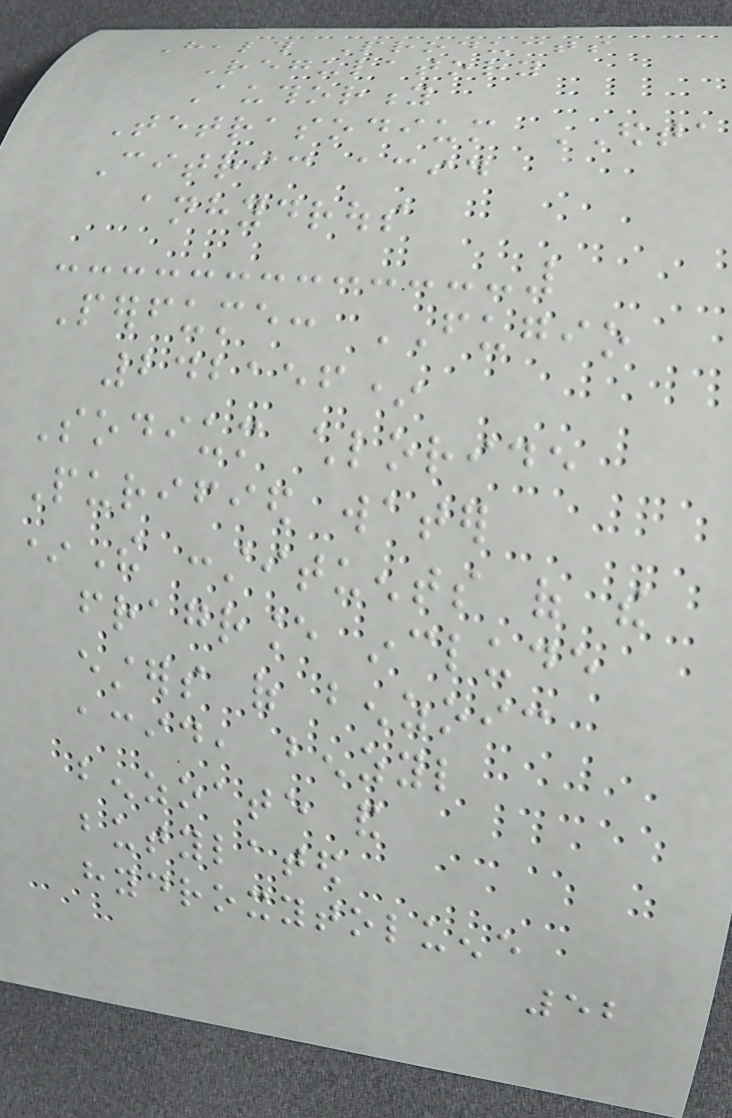Health Products
Regulatory
Authority
Tetrasodium EDTA
Citric acid
anhydrous
Perfume: FUGIO
242156*
Sodium chloride
Purified water
*The constituents of the
fragrance include
esters of benzoic
acid, benzyl
benzoate and
butylated
hydroxytoluene
52
